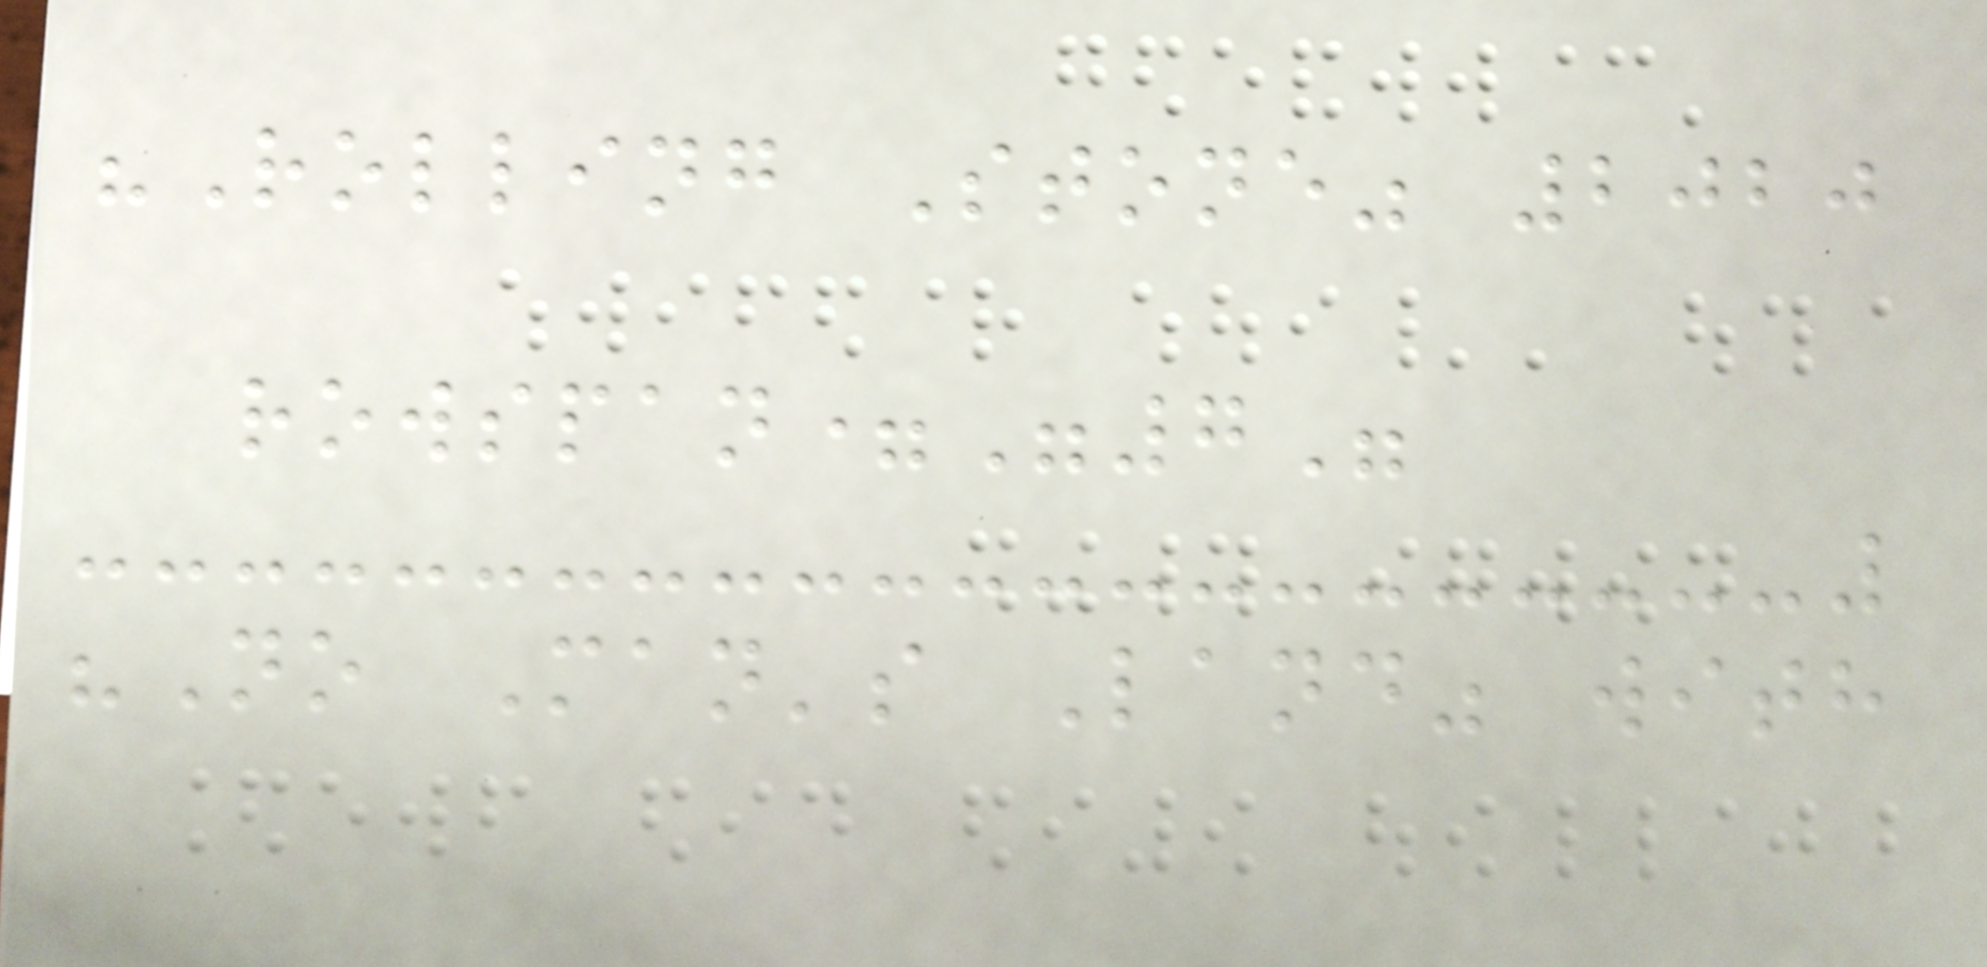"Rolling Stone" 2020
rowspan="7"
"No Man's Land" with
